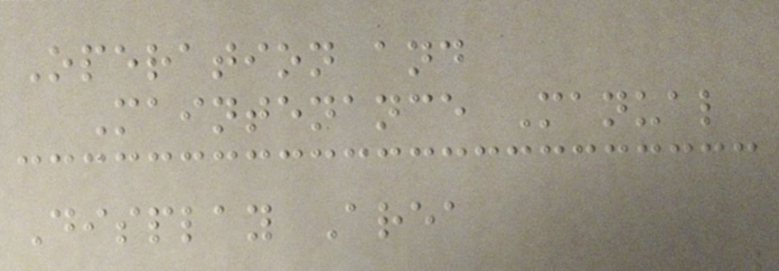Operation and
Maintenance Manual
Display Area
